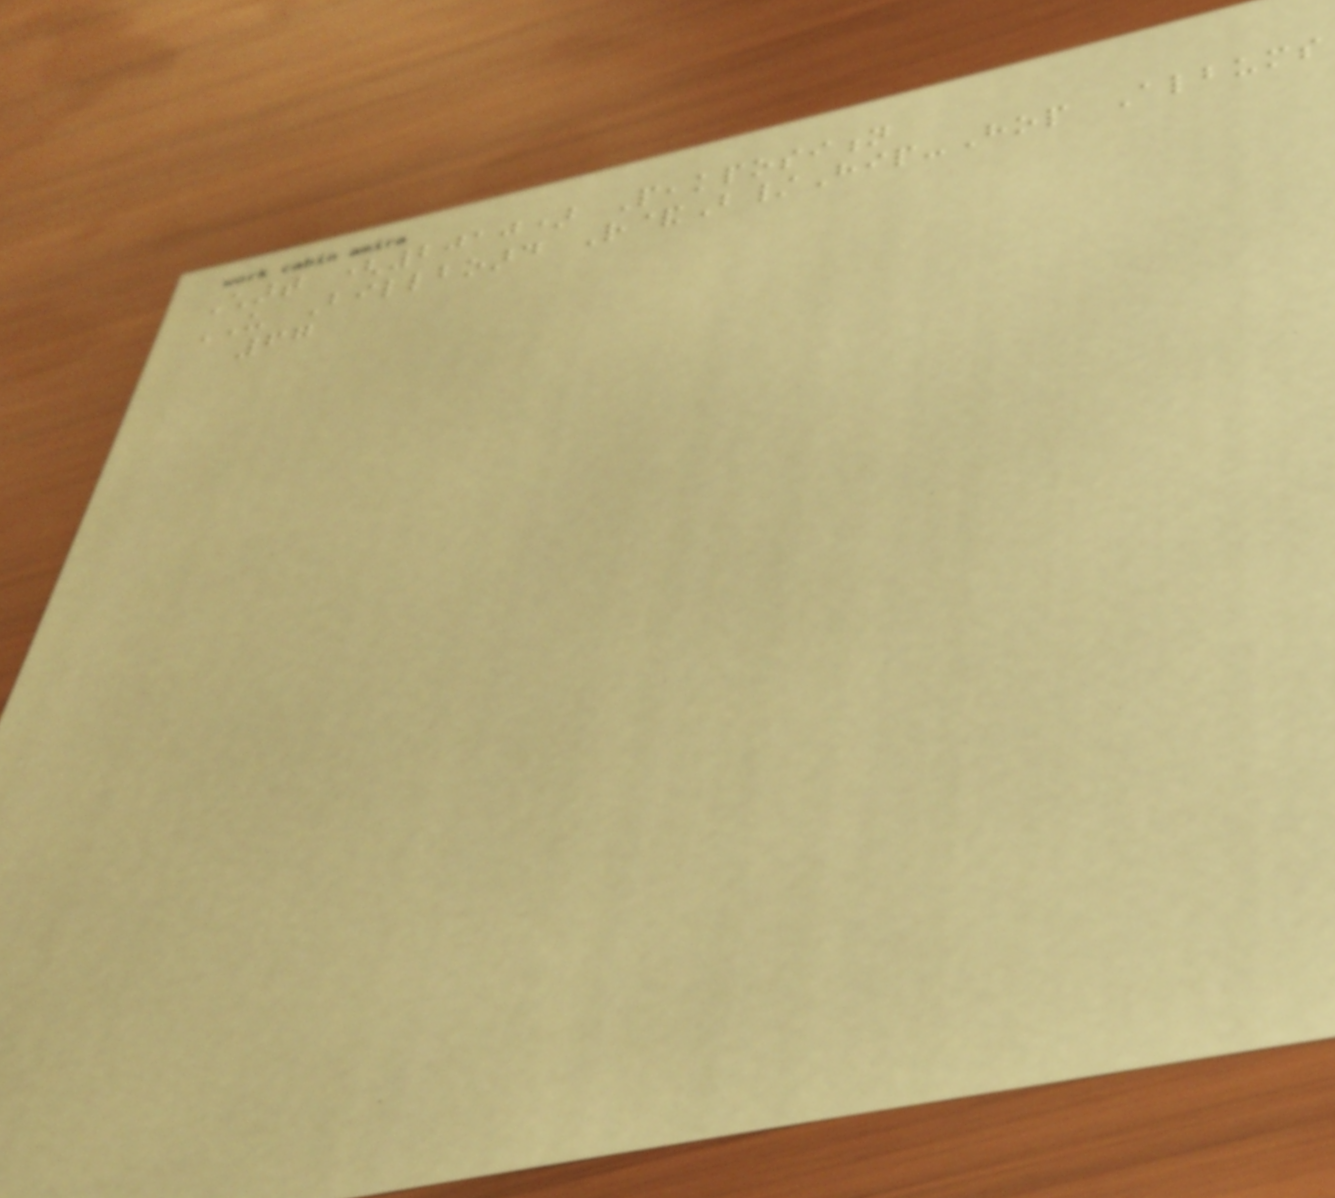Chart (2010) Peakposition
US Billboard R&B/Hip-Hop Albums
67
